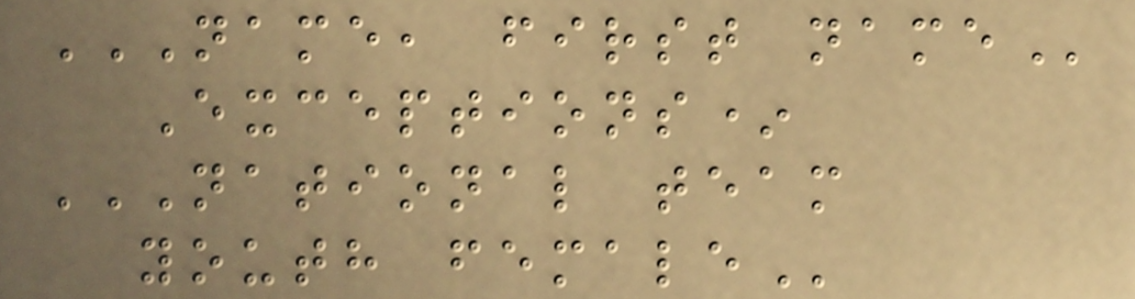NAME, FIRST NAME
Exceptions*
NATIONAL TEAM
YOUTH FEMALE
